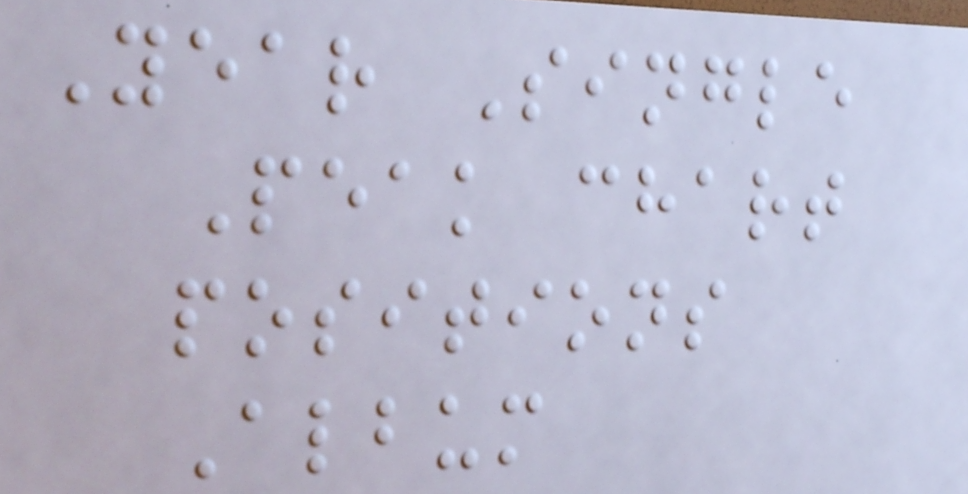Year Single
Peak chart
positions
Album
